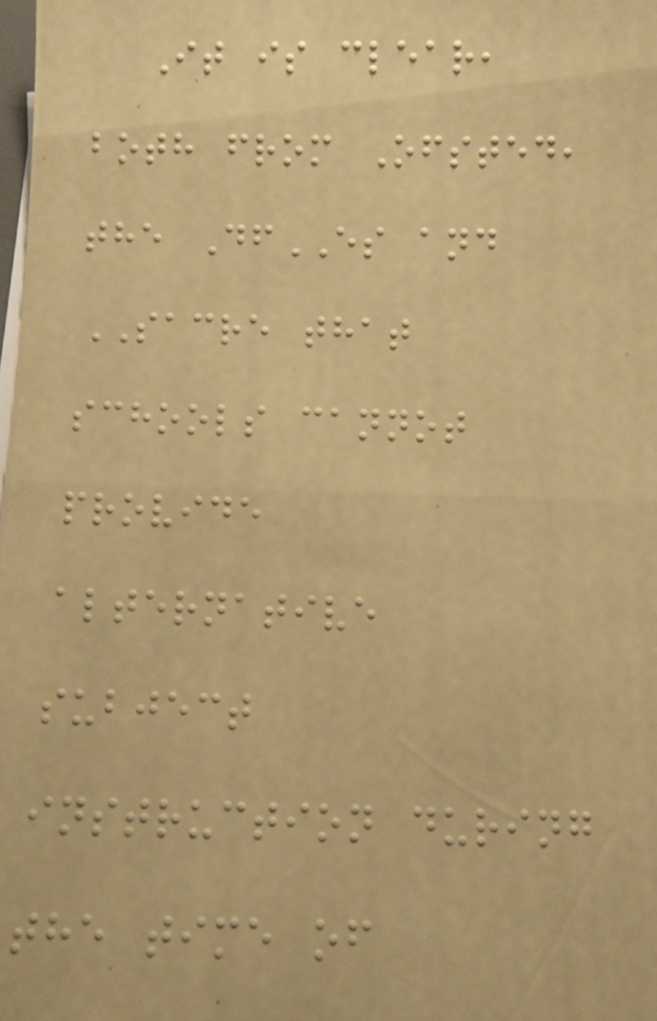It is clear,
both from Ofsted,
the DfES and
SACRE that
schools cannot
provide
alternative
subject
instruction during
the time of
